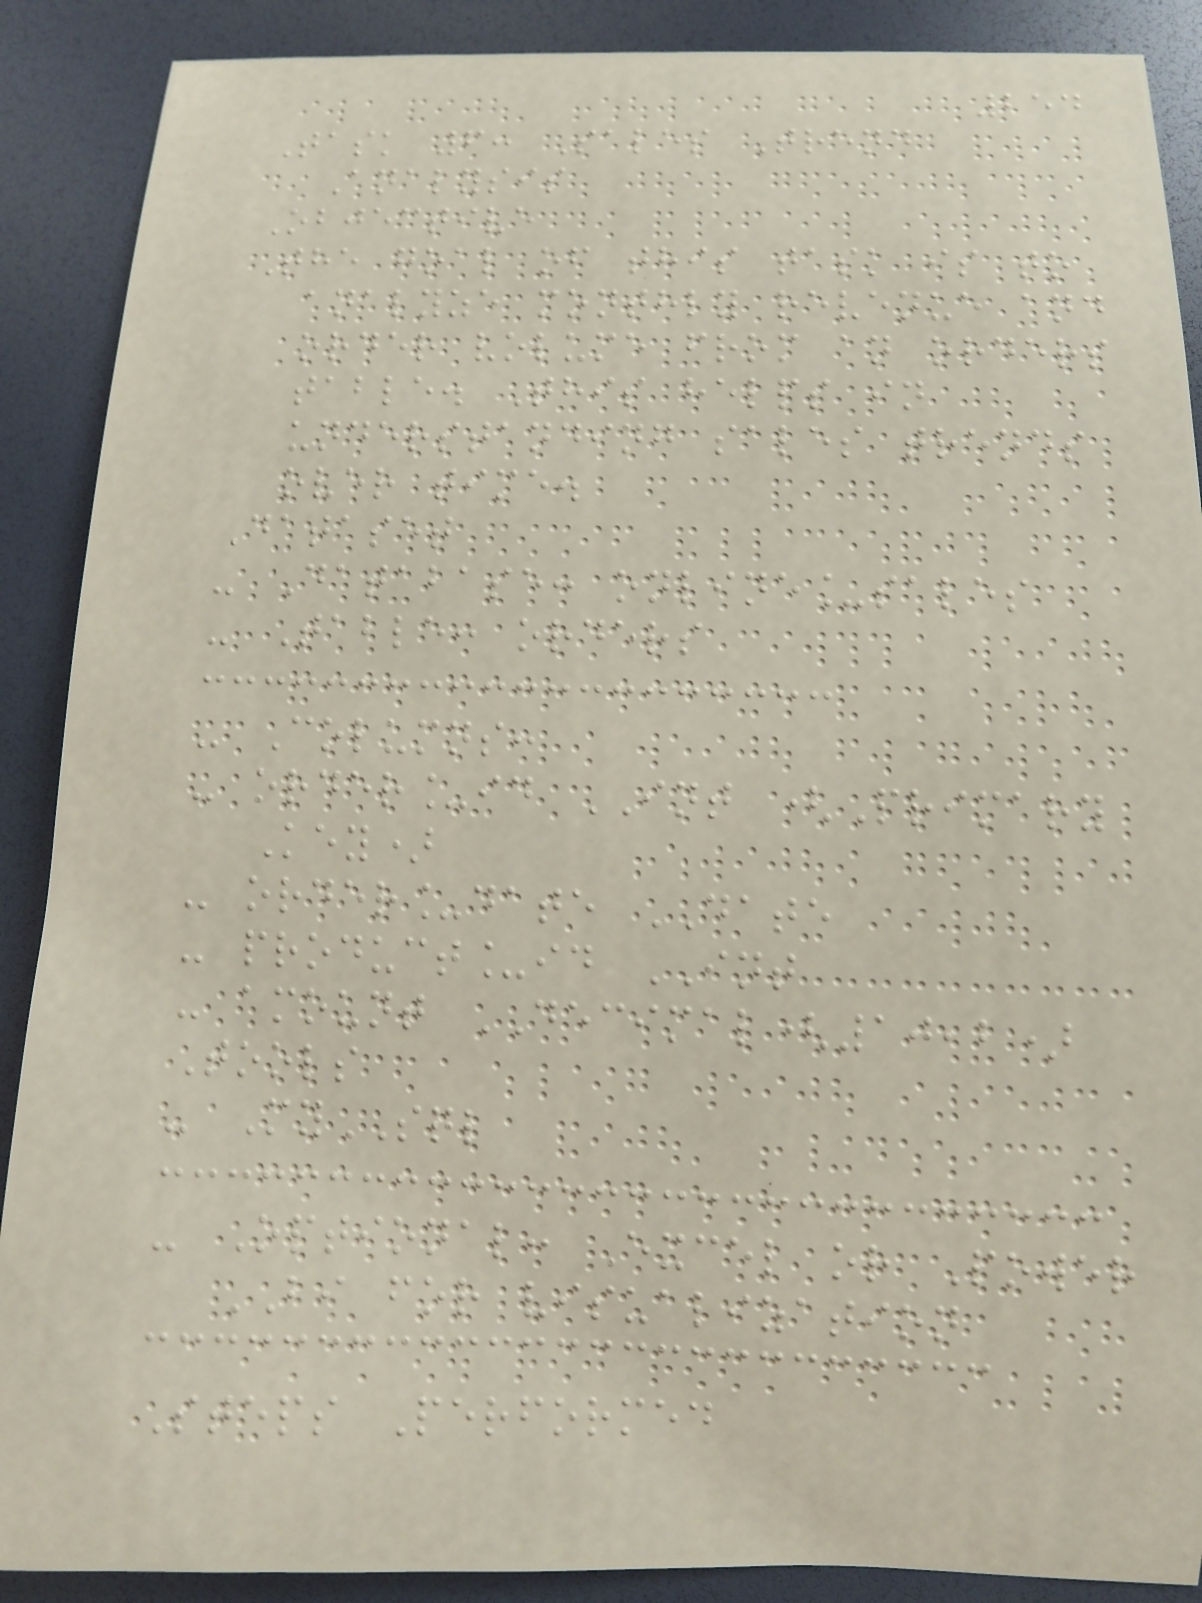254
Task 6: Sales Trend
Analysis
Objective
The goal of this task is to
analyze monthly revenue and
order volume from an orders
table. This helps in
understanding sales trends
over time.
Dataset
- Database: online_sales
- Table: orders
- Columns:
- order_id INT (Primary
Key)
- order_date DATE
- product_id INT
- amount DECIMAL(10,2)
Tools
- MySQL
- Optional: Excel or Power
BI for visualization
Steps Performed
